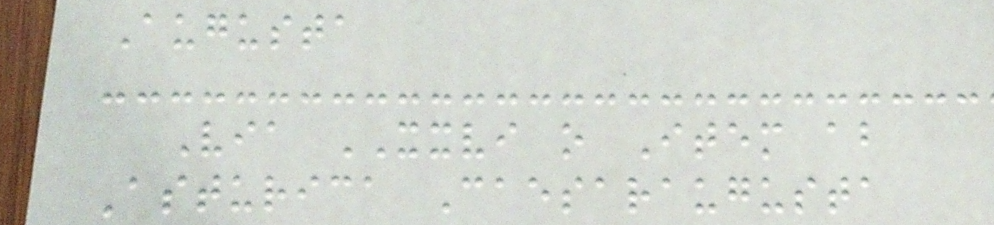Augusta
Via XXVI o Item ab
Asturica Caesaraugusta
